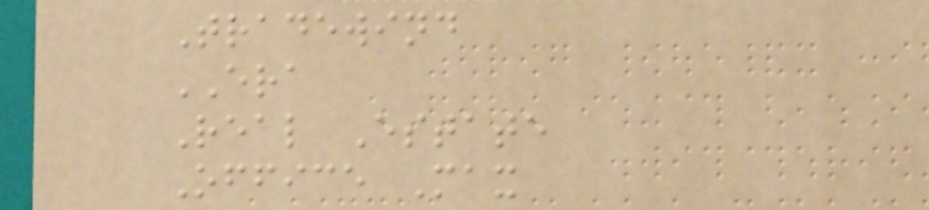Tradewind
ERA
Real Estate
Office Max
